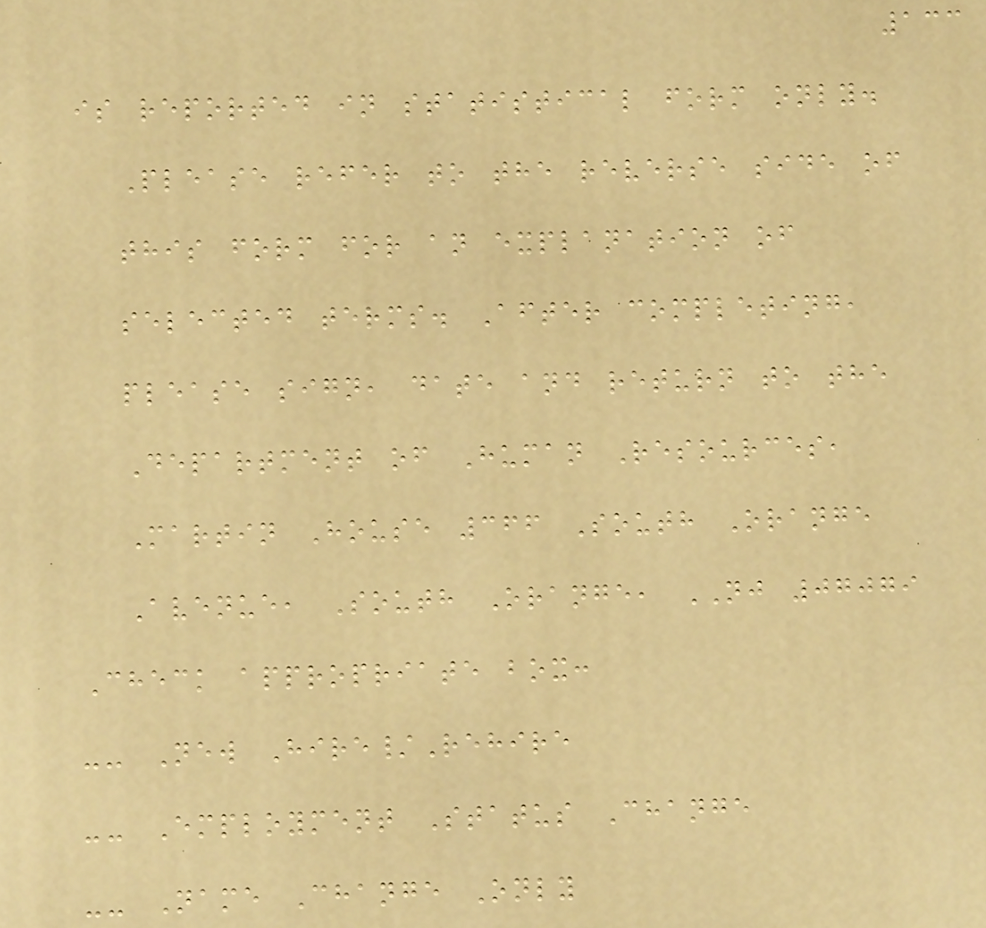133
is reported in statistical form only.
Please refer to the reverse side of
this form for an explanation of
selected terms. After completing,
please sign, date and return to the
Department of Human Resources,
Martin House 366 South Orange
Avenue, South Orange, NJ 07079
Check appropriate box:
-- New Hire/Rehire
-- Employment Status Change
-- Name Change Only
